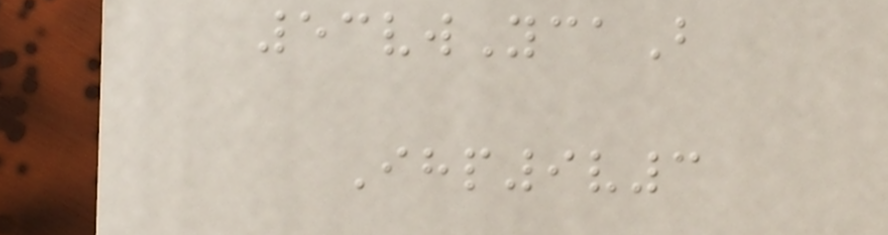53vwYcaB
Ihp9v3
